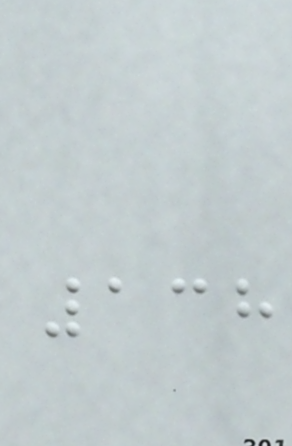138
